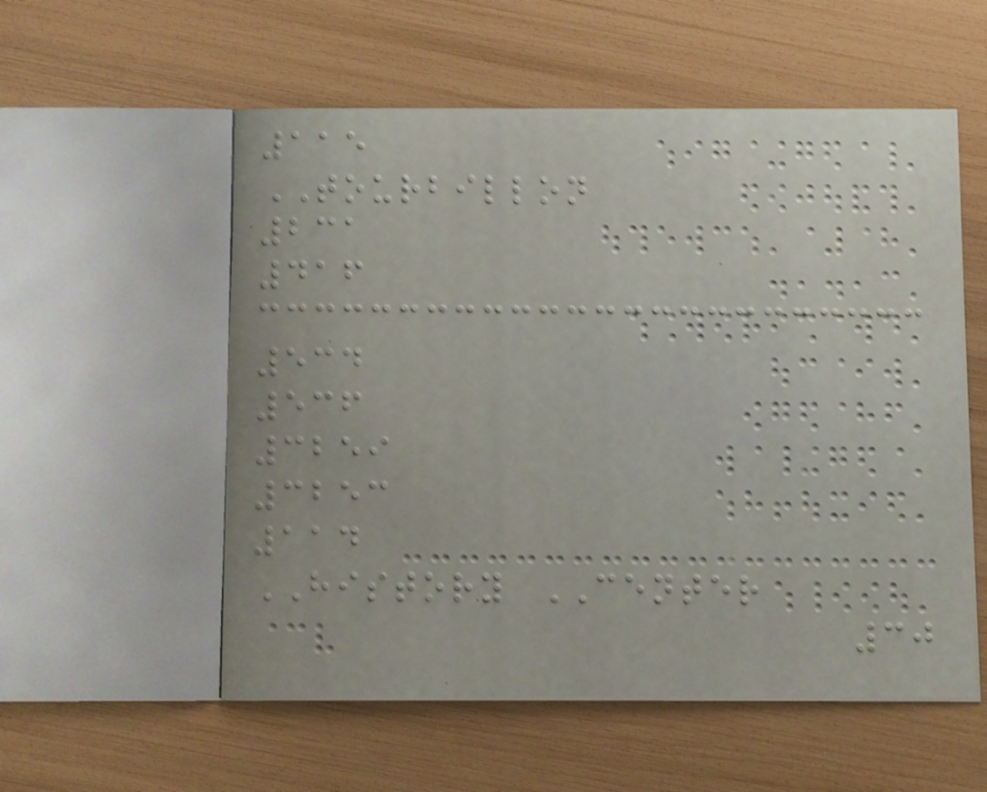115
TOURBILLON
231
416
534
536
3259
3253
114
HISTORY CENTER
30
